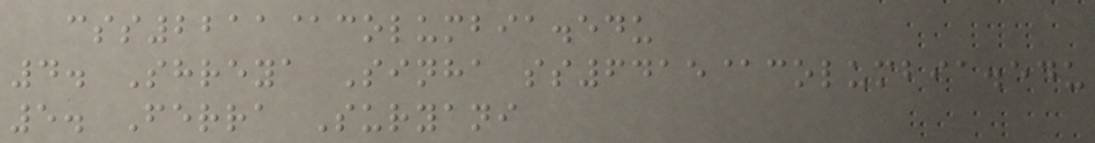css2211@columbia.edu
4. Shreya Sinha ss6415@columbia.edu
5. Ferra Suryani
